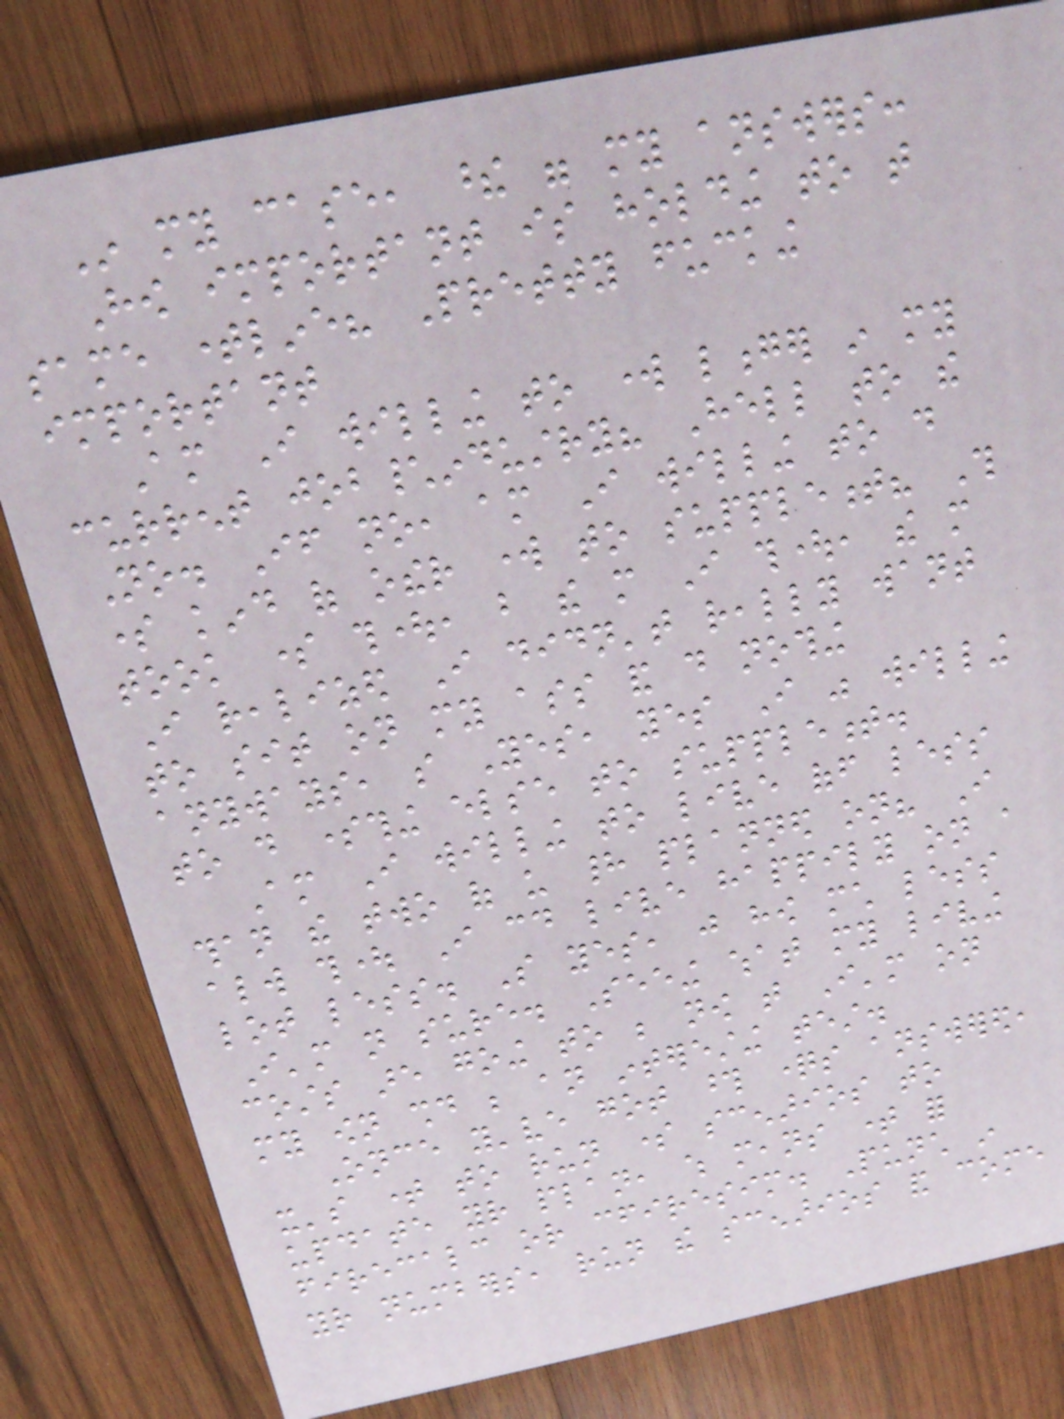In my case, these were my answers:
How important is holding to that
same timeline? Pretty fucking
important
Am I willing to work longer in my
current job\industry? Hell to the
No. If no, am I willing to do
some kind of other work to supplement? This
took some thought, but the more I thought, the more
I realized I didn't really want
to sit on my ass and do nothing
anyways, so Yes, yes I was willing
to do something else to supplement.
Am I willing to live off less
than the two of us had planned on? I
always thought I could live happily on a
lot less. So yes, just how much less
I'm not sure. Seeing what my living
costs are going to be now that I'm on
my own should be an interesting test.
Once you've got those questions answered,
it's time to run some scenarios to
update your plan, which means time for
firecalc or cfiresim. Punch in
your numbers, run the scenarios and come
